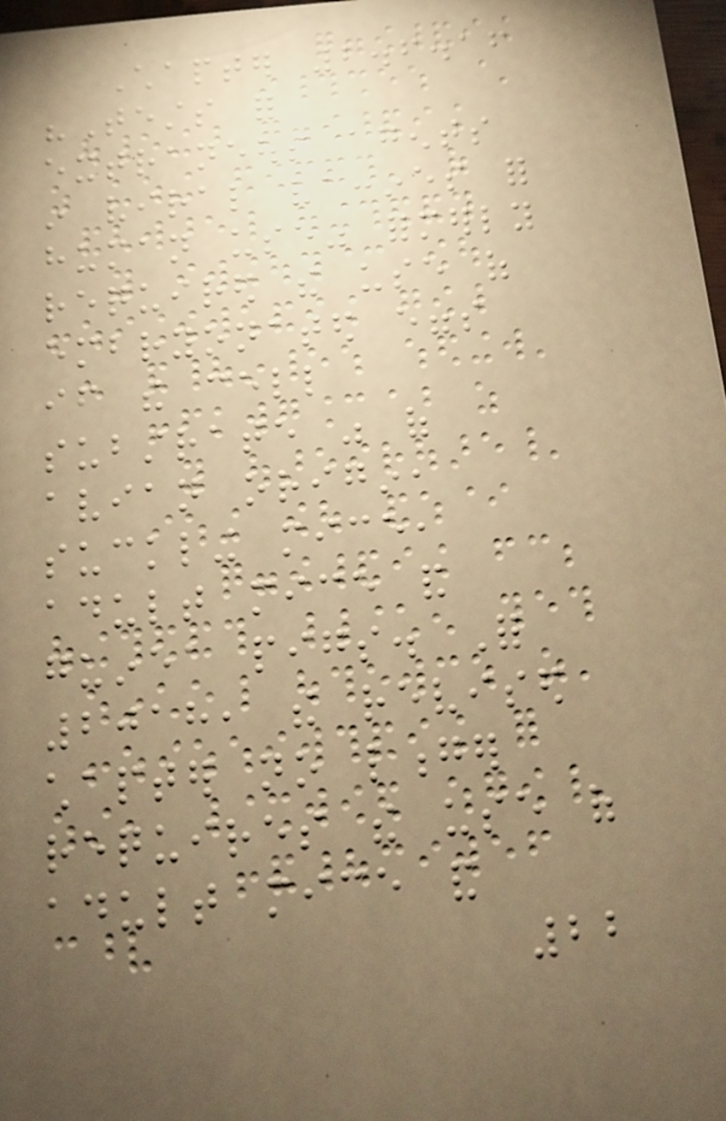Chapter 2.6.16
"Tests for
extraneous agents
in viral vaccines for
human use" formerly
required the use of
embryonated eggs
if the cell
substrate was of
avian origin,
suckling mice,
adult mice and
guinea pigs. For
2018, the revised
chapter no longer
requires the use of
adult mice and
22
